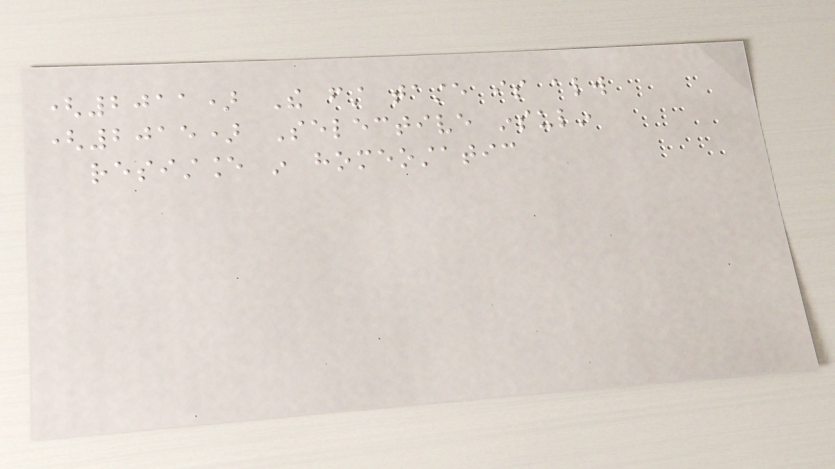(2011) The first taste is always
(2015) Selective insulin
resistance in homeostatic
